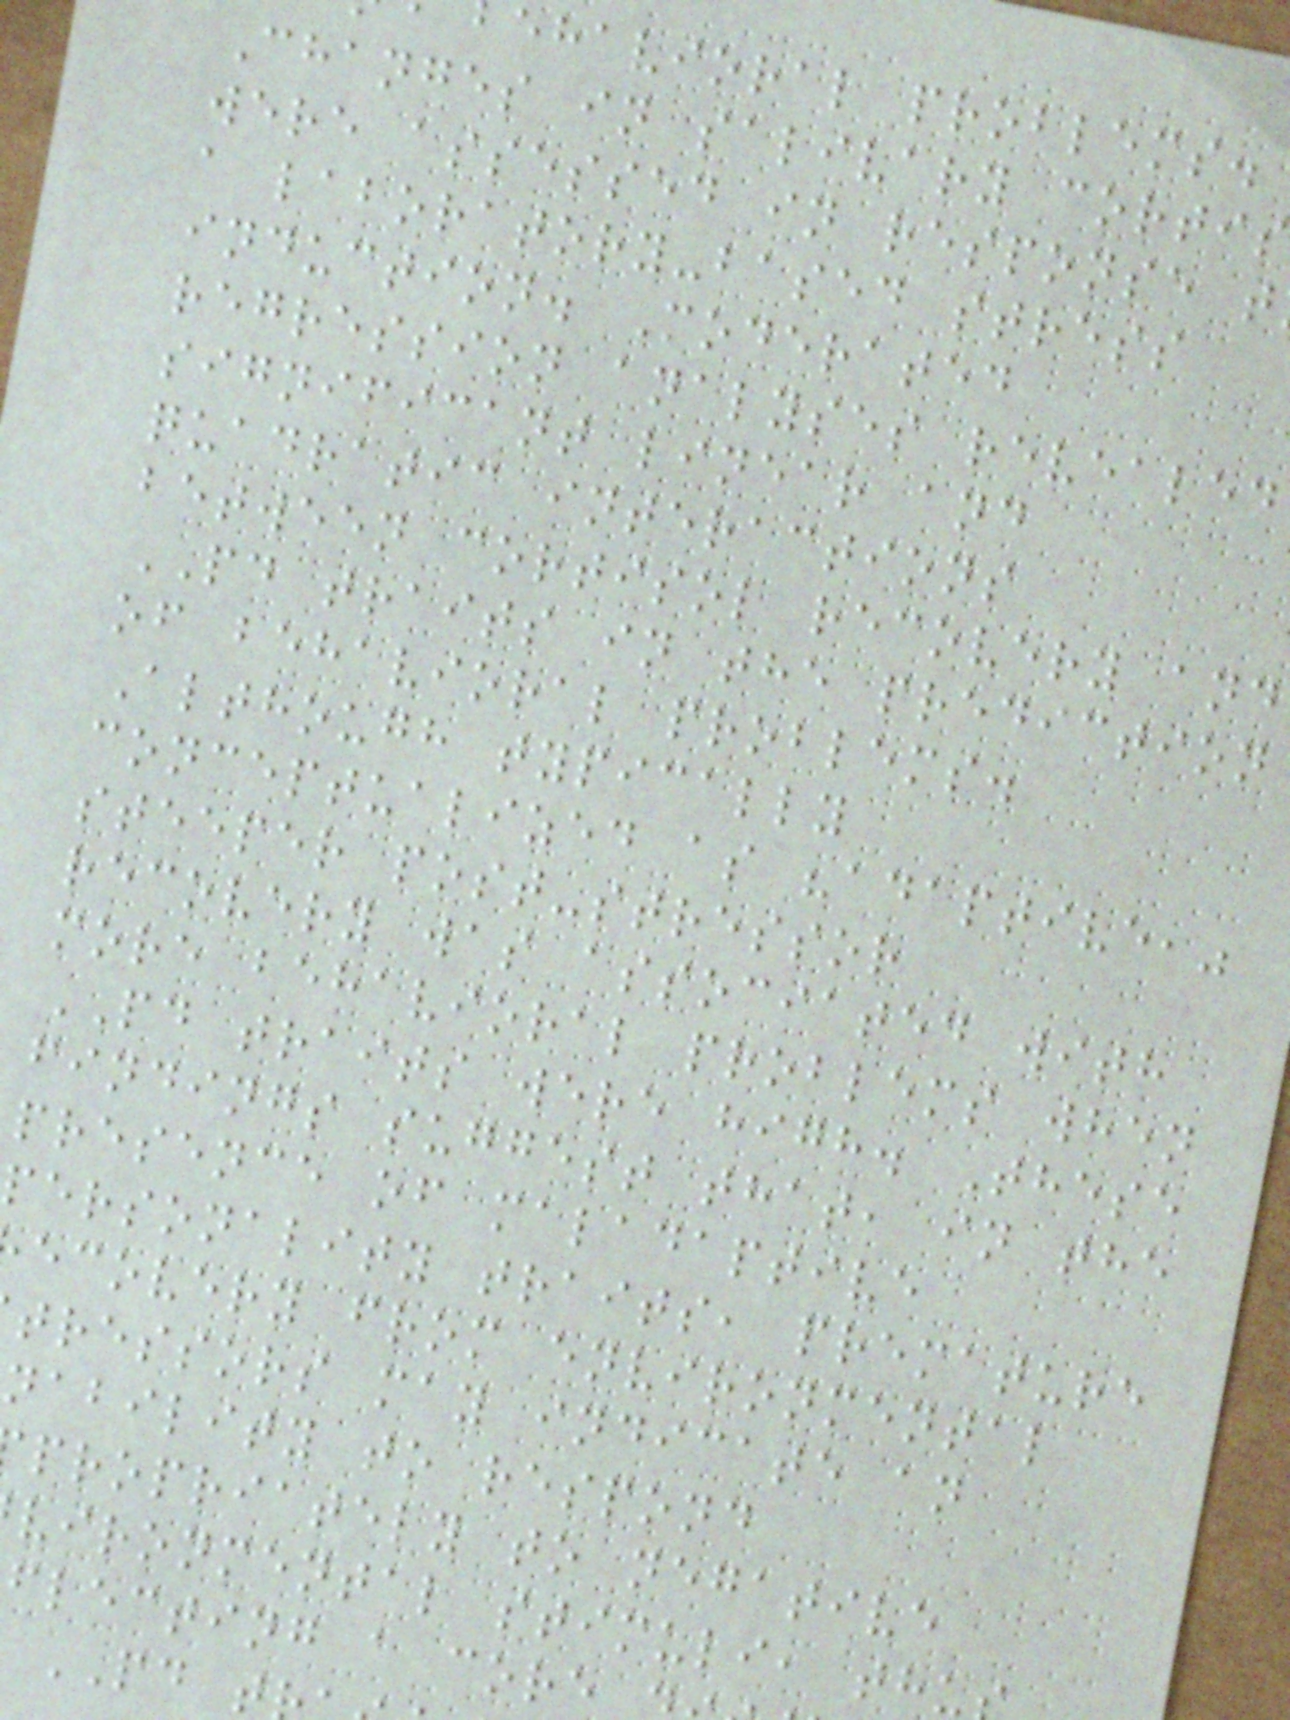ehavioral problems.
Changes in salivary cortis
were assessed in response t
a laboratory-based stress
induction. Moderated
regression analyses revealed
significant linear and
quadratic interactions
between cortisol recovery and
PD traits in the prediction
of behavioral problems.
Although typically
conceptualized as "adaptive,"
steeper post-stressor
recovery was associated with
more behavioral problems when
PD traits were high. These
findings suggest that, in the
presence of maladaptive
personality traits, premature
ecovery from environmental
tressors may indicate an
nability to respond
propriately to negative
vironmental stimuli, thu
flecting a core
